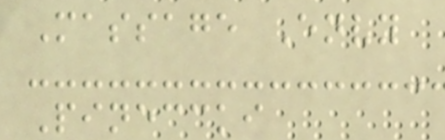Massage Envy
Pineccki
